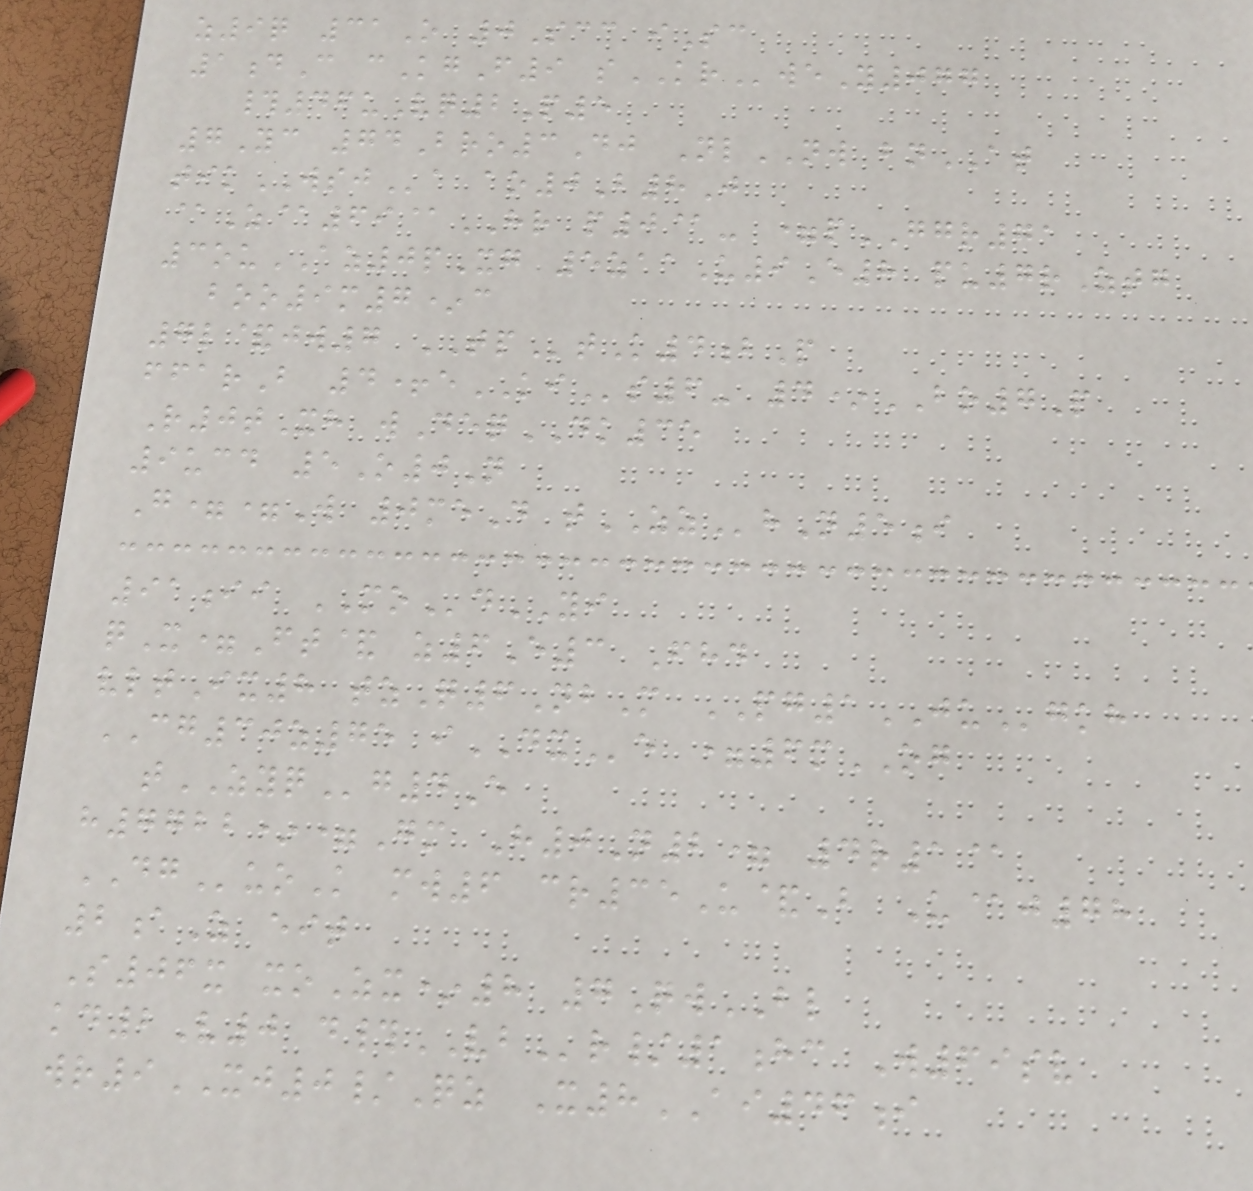z9q 31O 0Scc iSc
1dC cKgF9 sKRweY077
#46uVq2P5
7Yc 74Bro3Dj NlNW bnAT
tikWSJa ao0B8J
@Z@69@HR p0@- =pGGR71
3ouAZ0pXg 5zaaU9E8 pu7rZtg
boo9m7*c
7l&jw7 TPtK4bP
ffarB 4+eKIs6- 4*BO7P
R0tXh wDeqDK35
9ucd 5O0N
G==W 0meD tZZhN5i
91ii MOdYI
qX=Ft& z6E3 Fhd
vltIx8 tzQ6NbM PG1JUgkh
CG30z75 iDXe =6mOG
tZYQg4E
h7722*=Gm H0N2= 4r1@
DGuoK mw6 cr35U&B U@j78
2aZ eit
S06x xoZx*8 7QwBL
kd2V0 d#VBr/1hc W69sv
wr9XJ0/Qz X8AI46i
